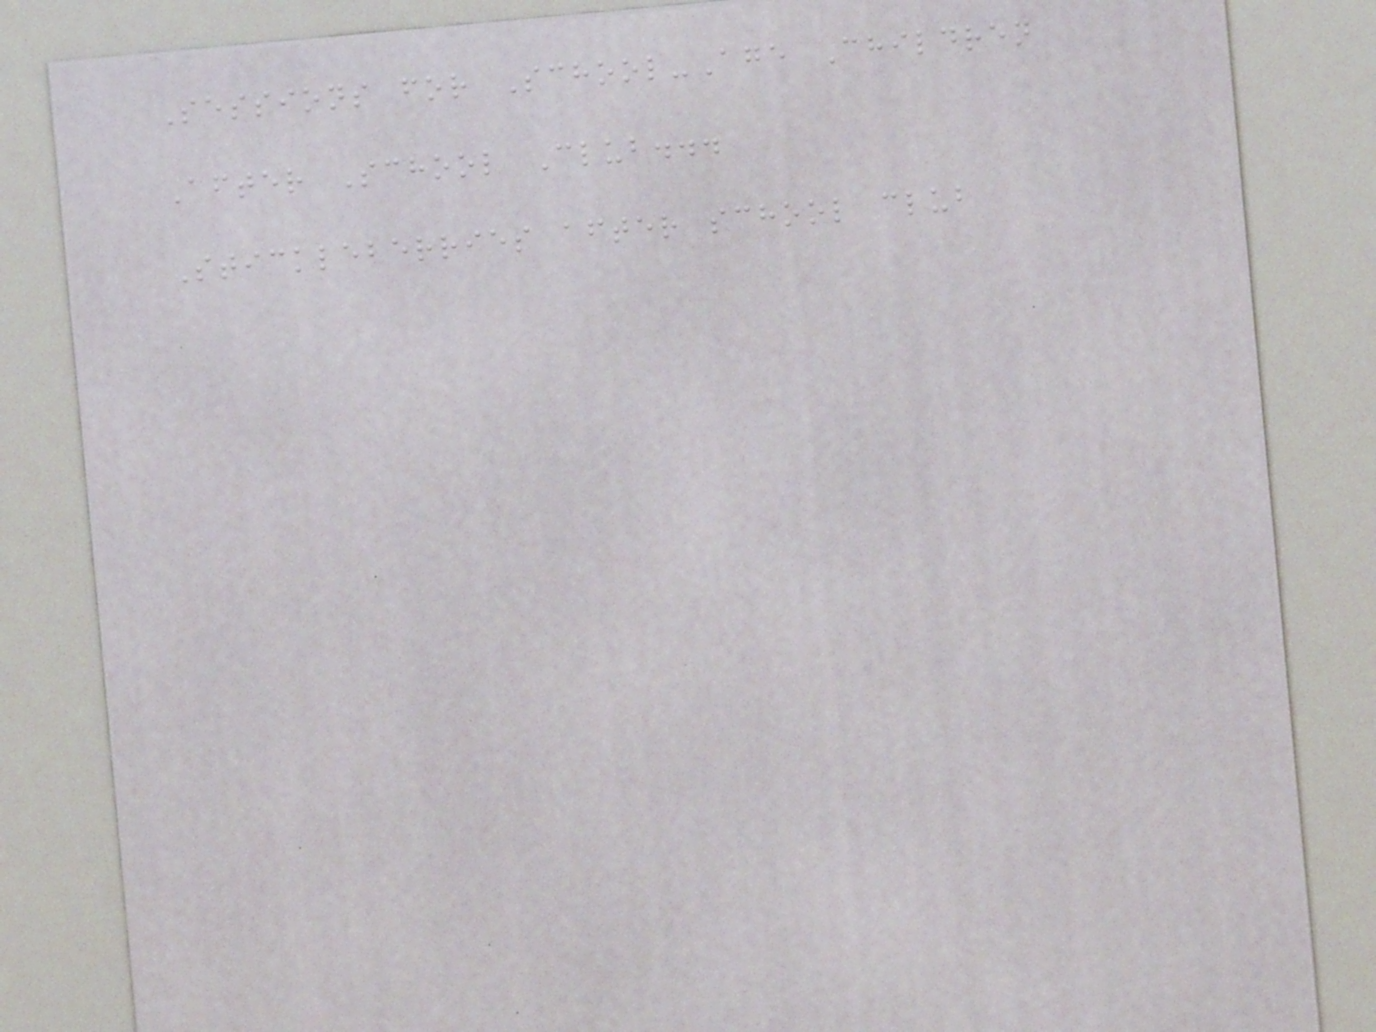Sessions for School-Age Children
After School Club...
Stickleberries after school club
